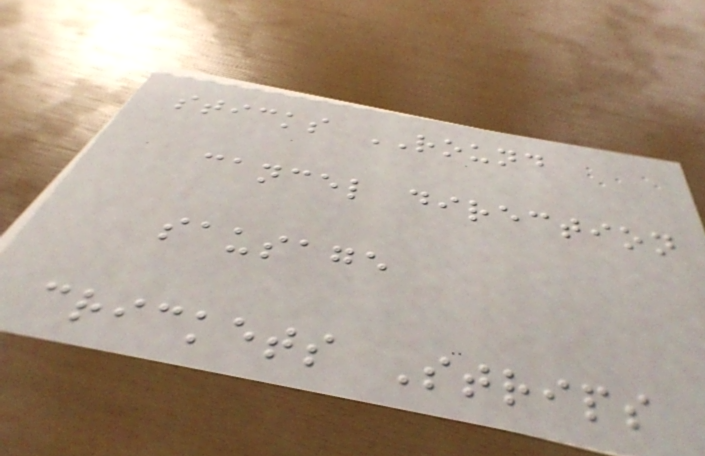sticks ROUND
cancel direction
sausage
crickets Strips
